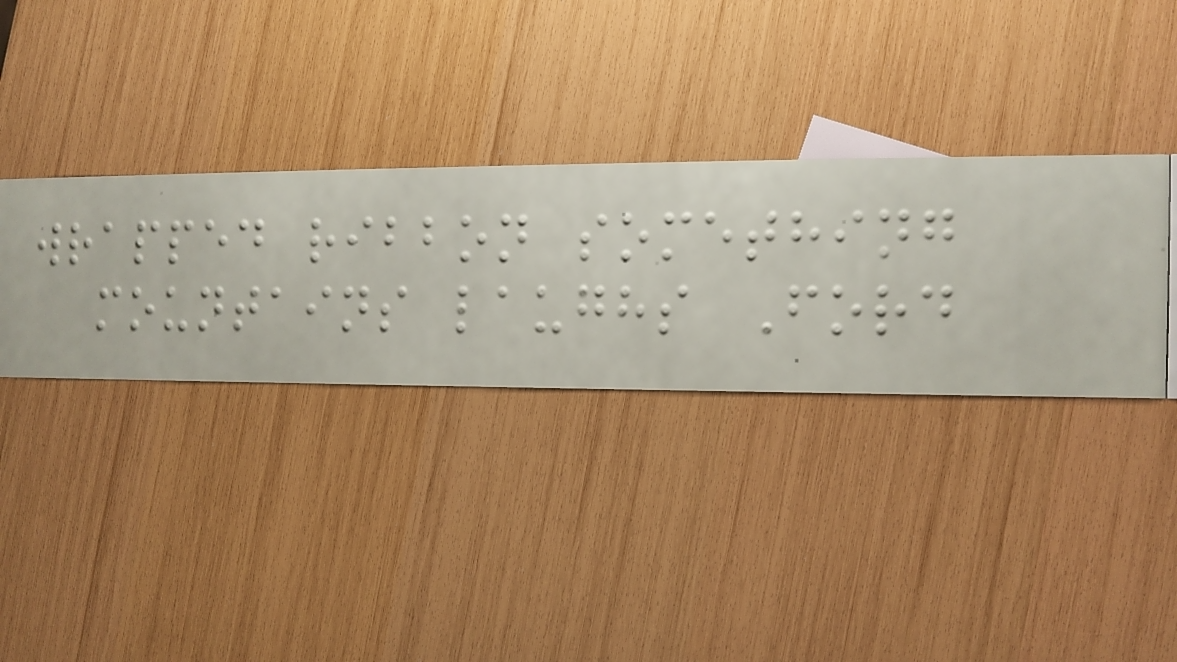wrapped ribbon something
mountains laughs Ford
